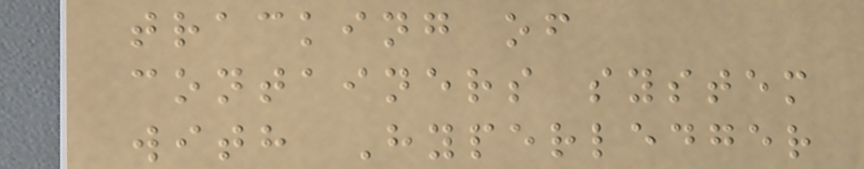tracking of
containers system
with Hyperledger
